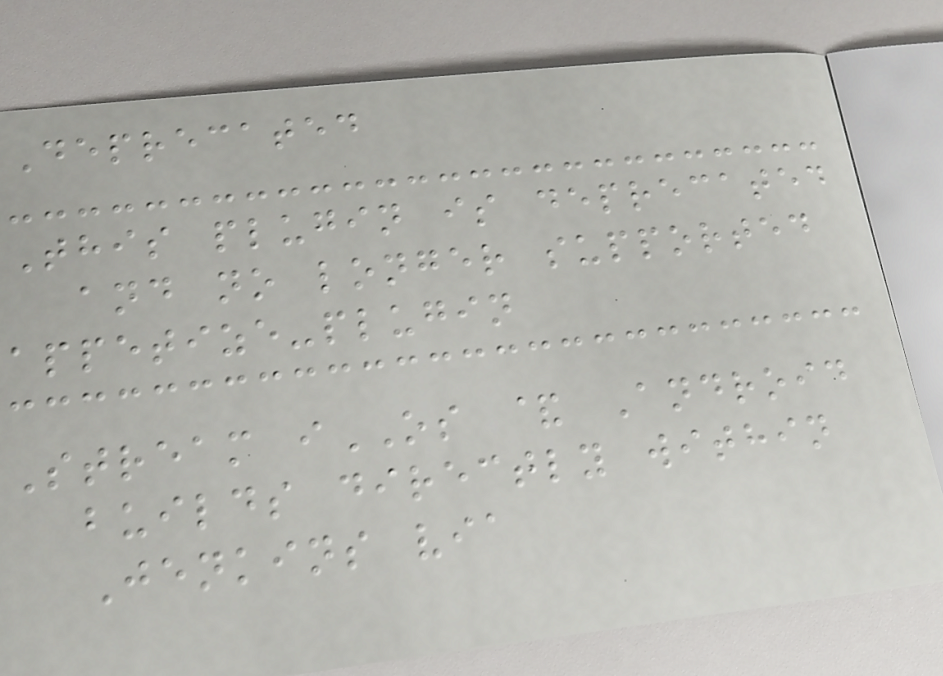Deprecated
This plugin is deprecated
and no longer supported
appetize-plugin
Stream iOS & Android
builds directly within
Jenkins via
